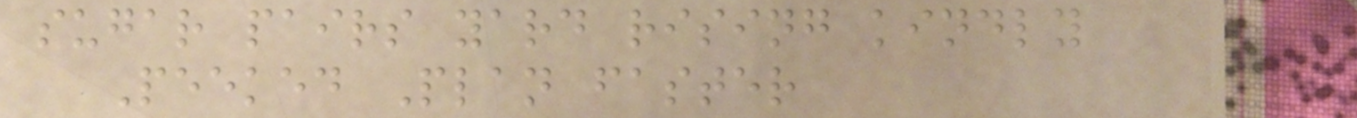sugar pairs yard rising kindly
Peeked Plan faster
